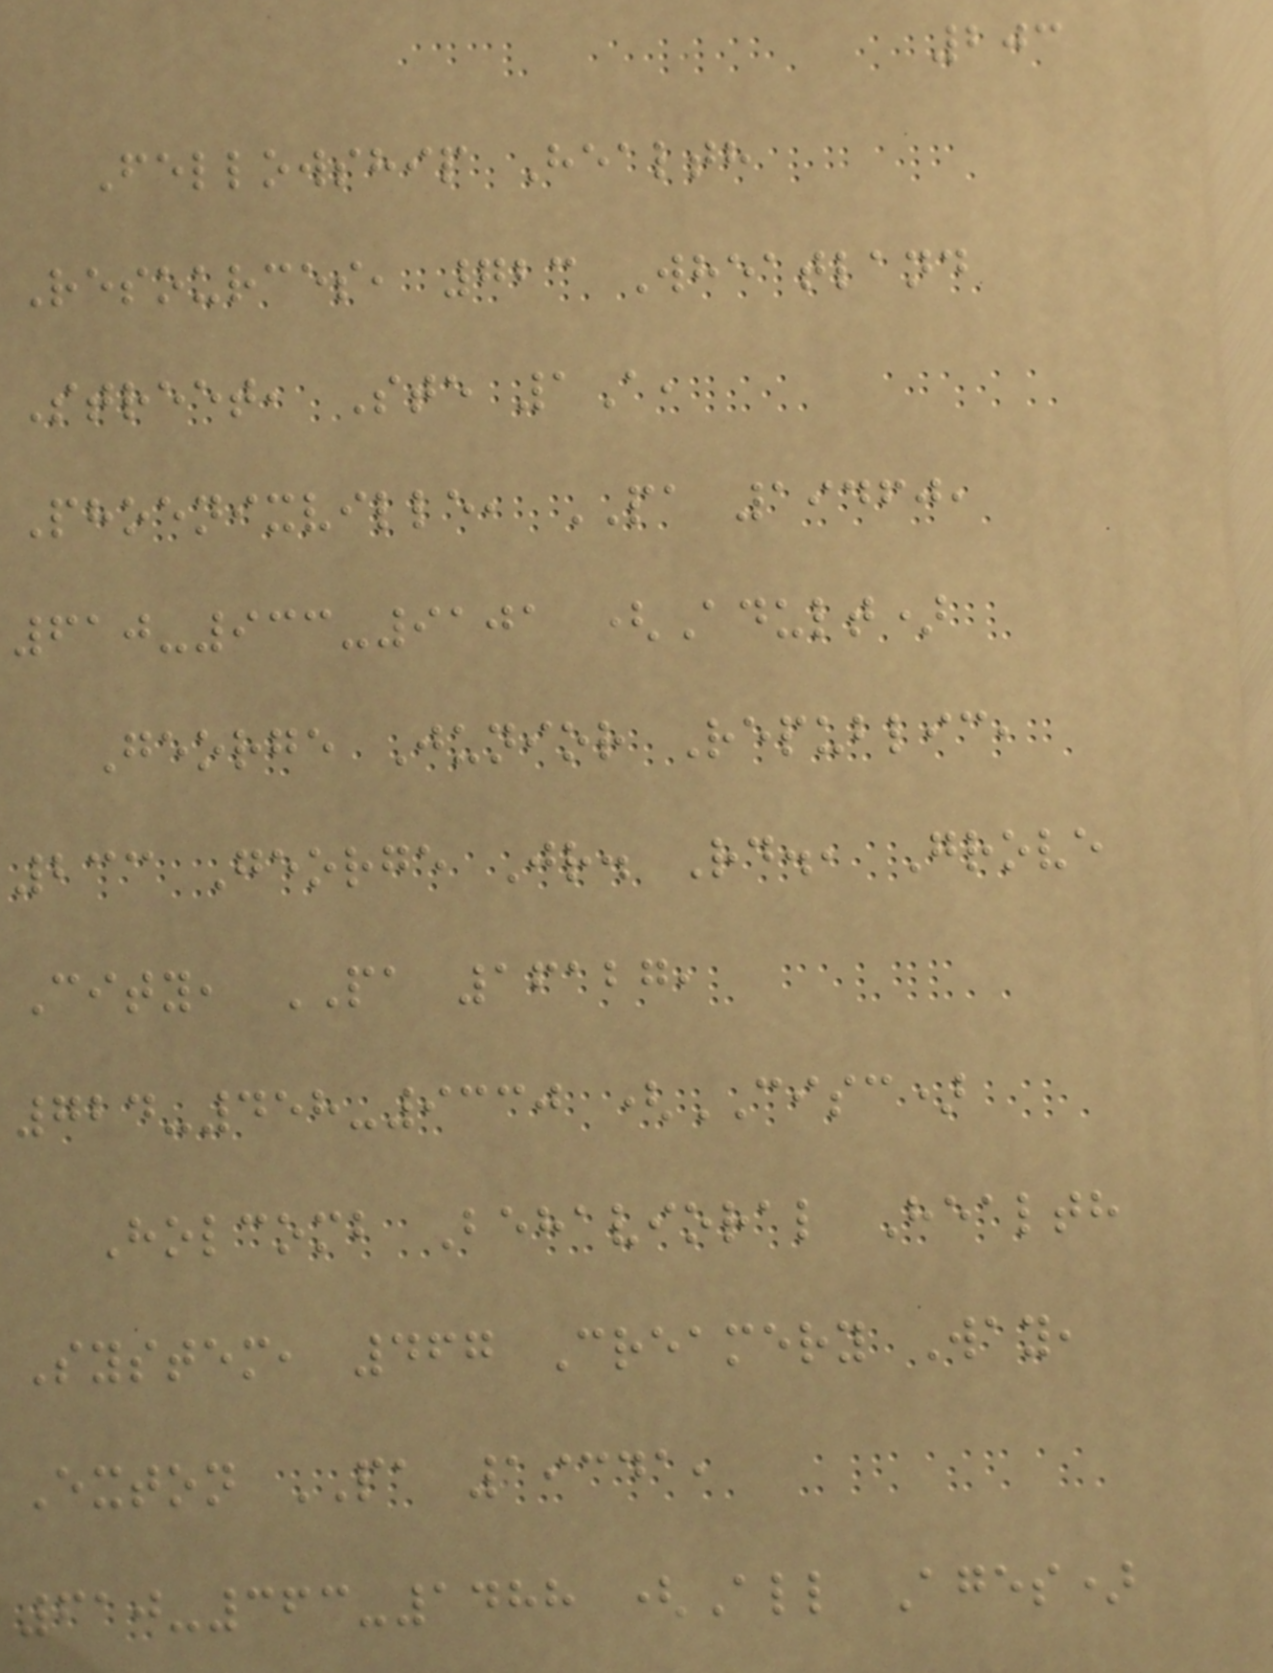203
Fellowship Health
Resources, 723 Wheatland
Street, Ste 1A,
Phoenixville, PA 19460,
610-933-9101 (Adult)
George Junior Republic,
233 George Jr. Rd., Grove
City, PA 16127,
724-458-9330 (CISC)
Holcomb Behavioral Health
System, 467 Creamery Way,
Exton PA 19341,
610-363-1488 (All Ages)
